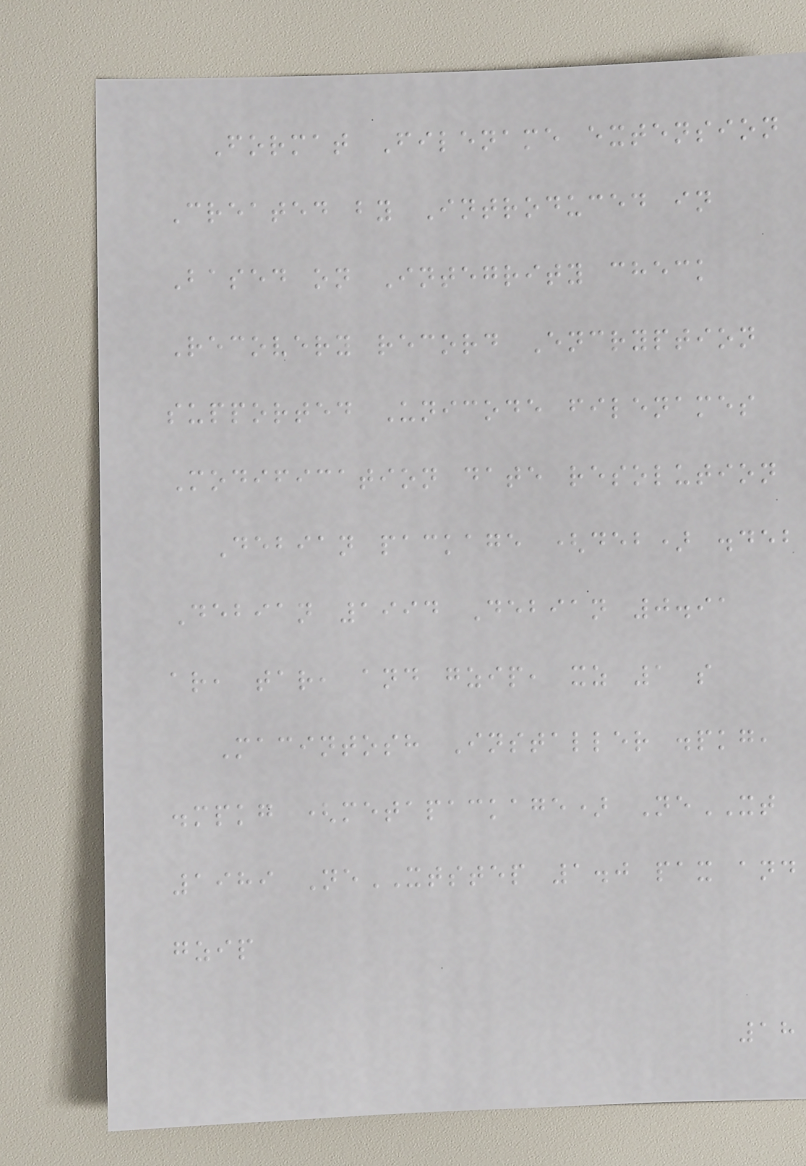Format Filename extension
Created by Introduced in
Based on Integrity check
Recovery record Encryption
supported Unicode filenames
Modification date resolution
Debian package (deb) .deb
Debian 1994 Debian 0.91
ar, tar, and gzip, xz 1 s
Macintosh Installer .pkg,
.mpkg (metapackage) NeXT
1989 NeXTSTEP 1.0 pax and
gzip
18
